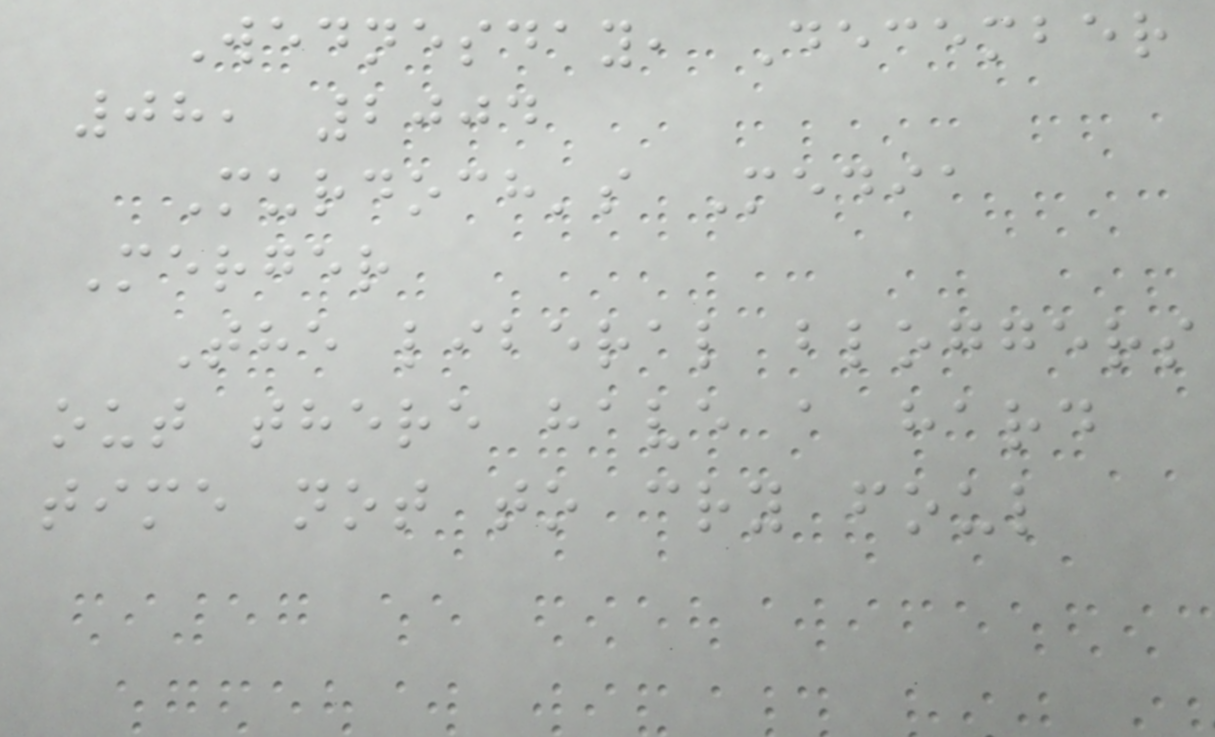Wednesday, December
08, 2004
Murdoch's Media
Merger
The liberal bloggers
out there have a hard
time not to cry foul
